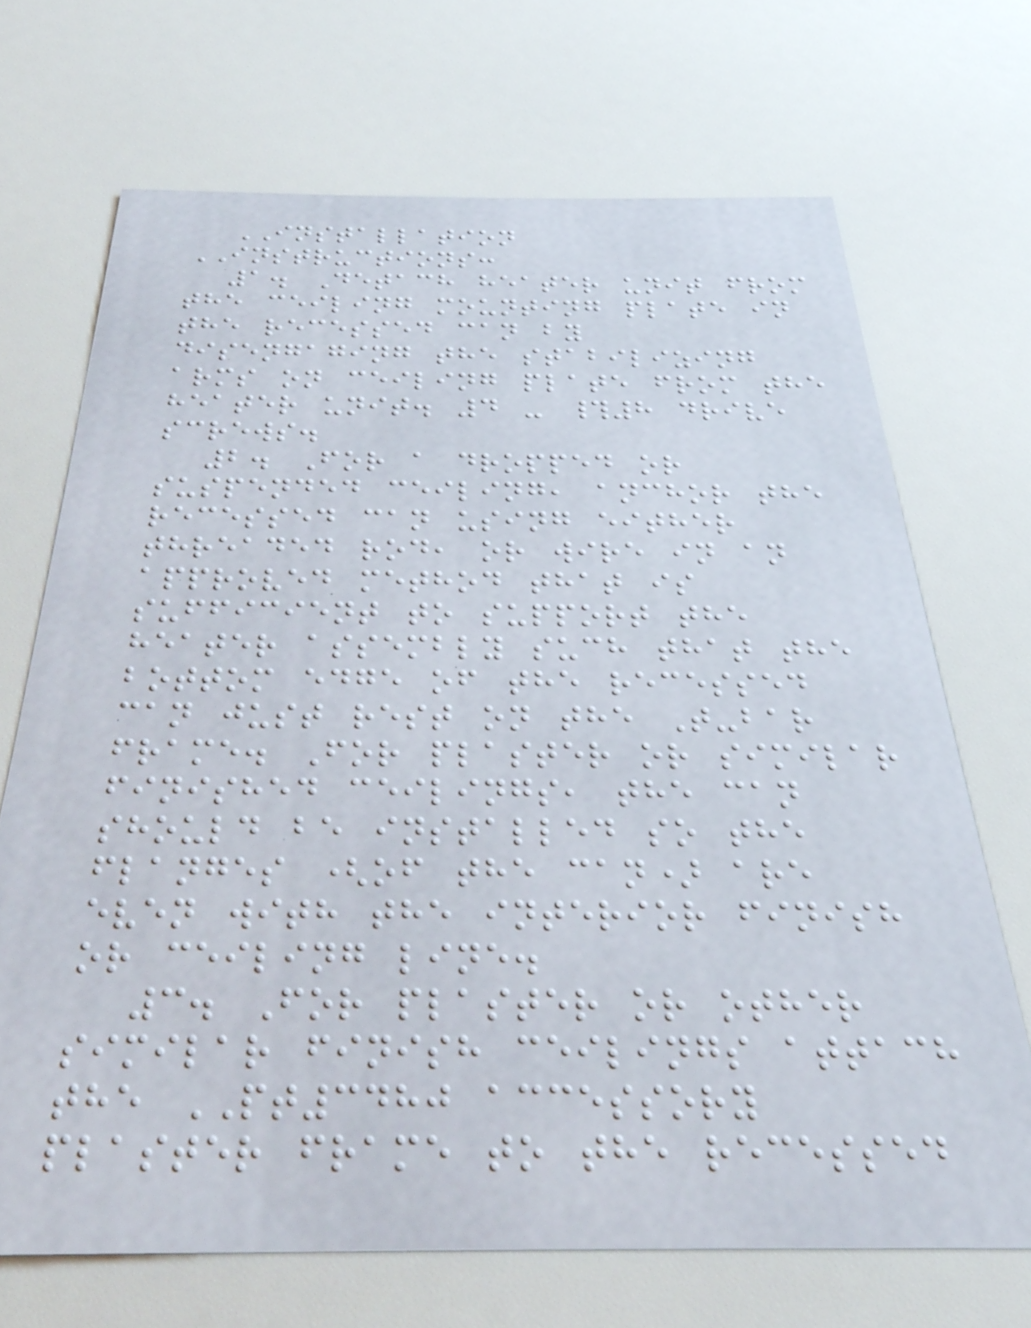INSTALLATION
INSTRUCTIONS:
1. Detach heater unit from
the ceiling mounting plate in
the recessed can by
disengaging the stabilizing
arms on ceiling plate from the
heater unit. 4 - #8 drive
screws.
2. For a dropped or
suspended ceiling, anchor the
recessed can using either
threaded rod, or wire in an
approved method that is
sufficient to support the
heater assembly such that the
bottom edge of the recessed
can just rest on the T-bar
frame. For plaster or similar
finished ceilings, the can
should be installed so the
flanges (of the can) are
even with the interior finish
or ceiling line.
3. For plaster or other
similar finish ceilings attach
the PT3480 accessory
plaster frame to the recessed
